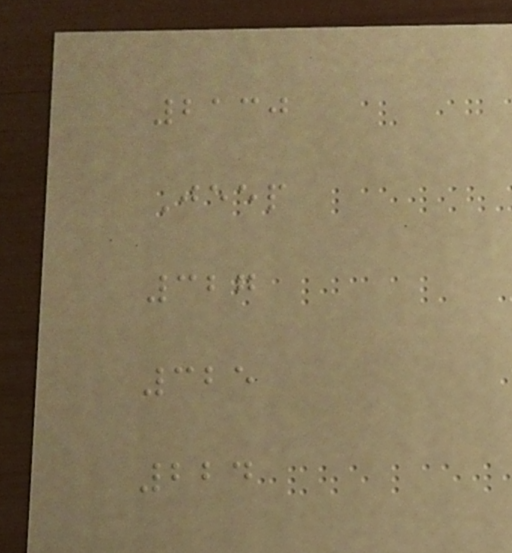2130
Jeep
327
325
224
